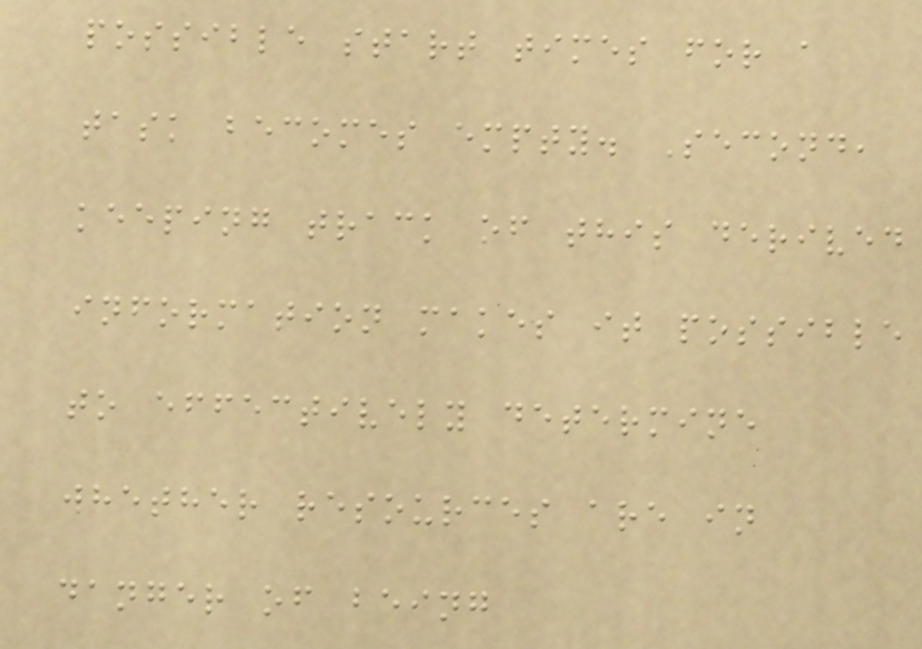possible start times for a
task becomes empty. Second,
keeping track of this derived
information makes it possible
to effectively determine
whether resources are in
danger of being
